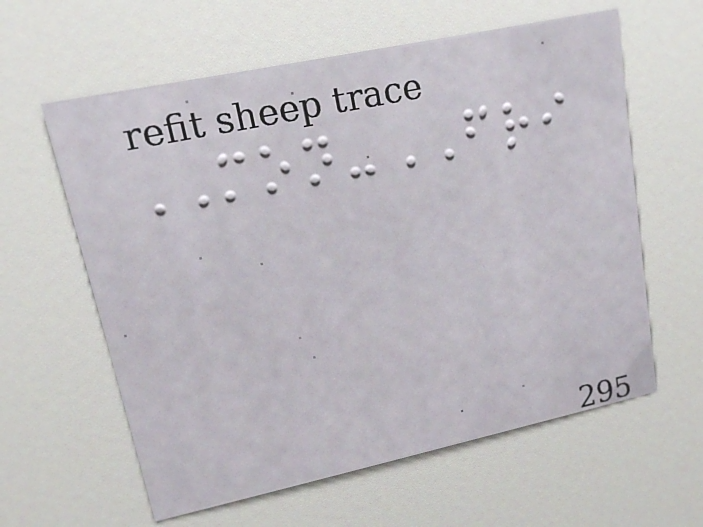MON-FRI
